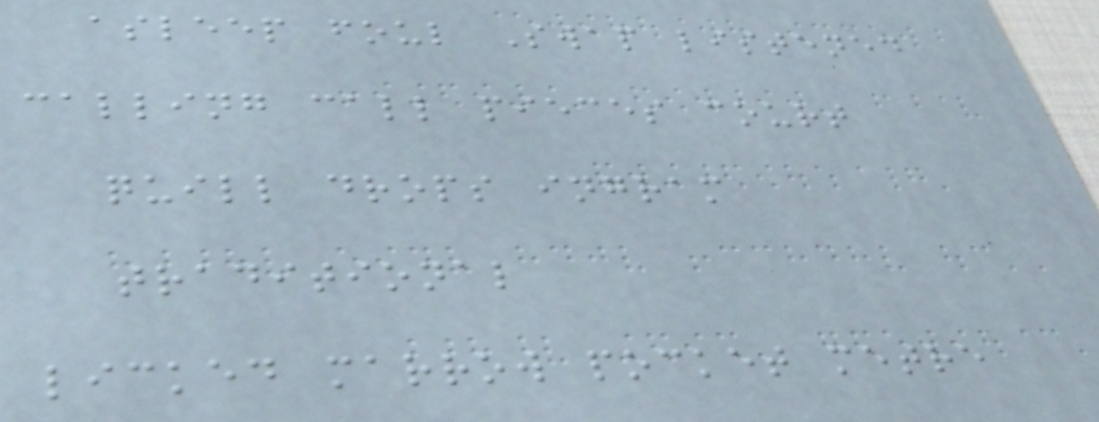asleep foul Swap listened
calling call pieces court
quill drops ingram
traditional
licked marrow pocket metre
